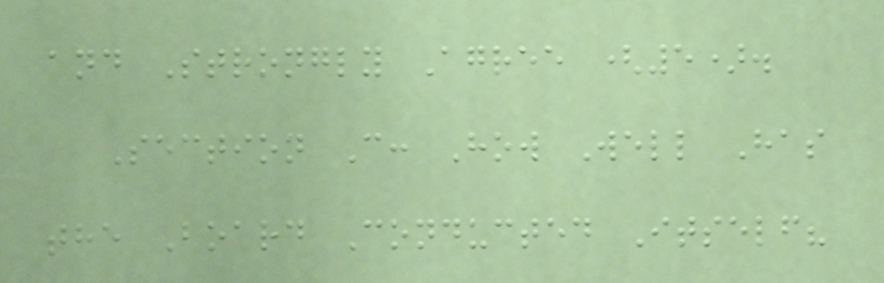and Strongly Agree (5).
Section C: How Well Has
the Board Conducted Itself?
